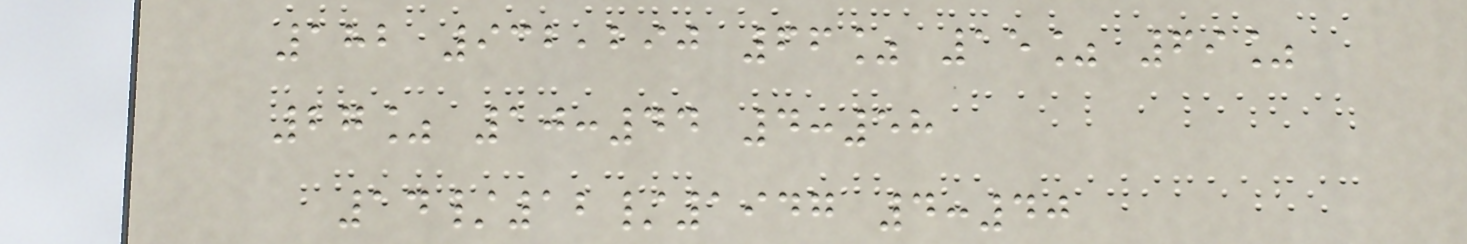182 932,290 66% 15% 69%
27% 10:44 4:58
14/12/1947 4:40
